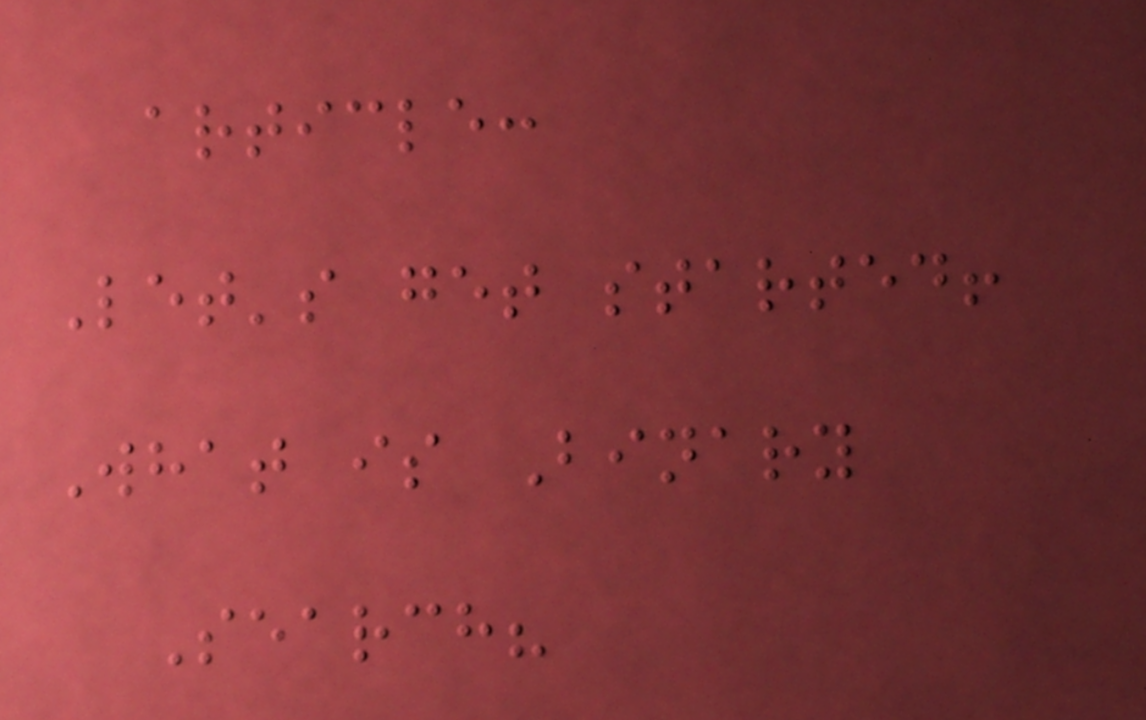article:
Let's get started!
What is Binary
Search?
